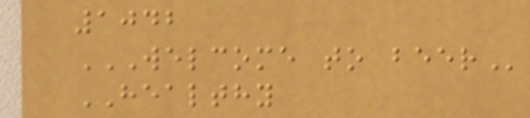1042
WELCOME TO BEER
HEALTHY
